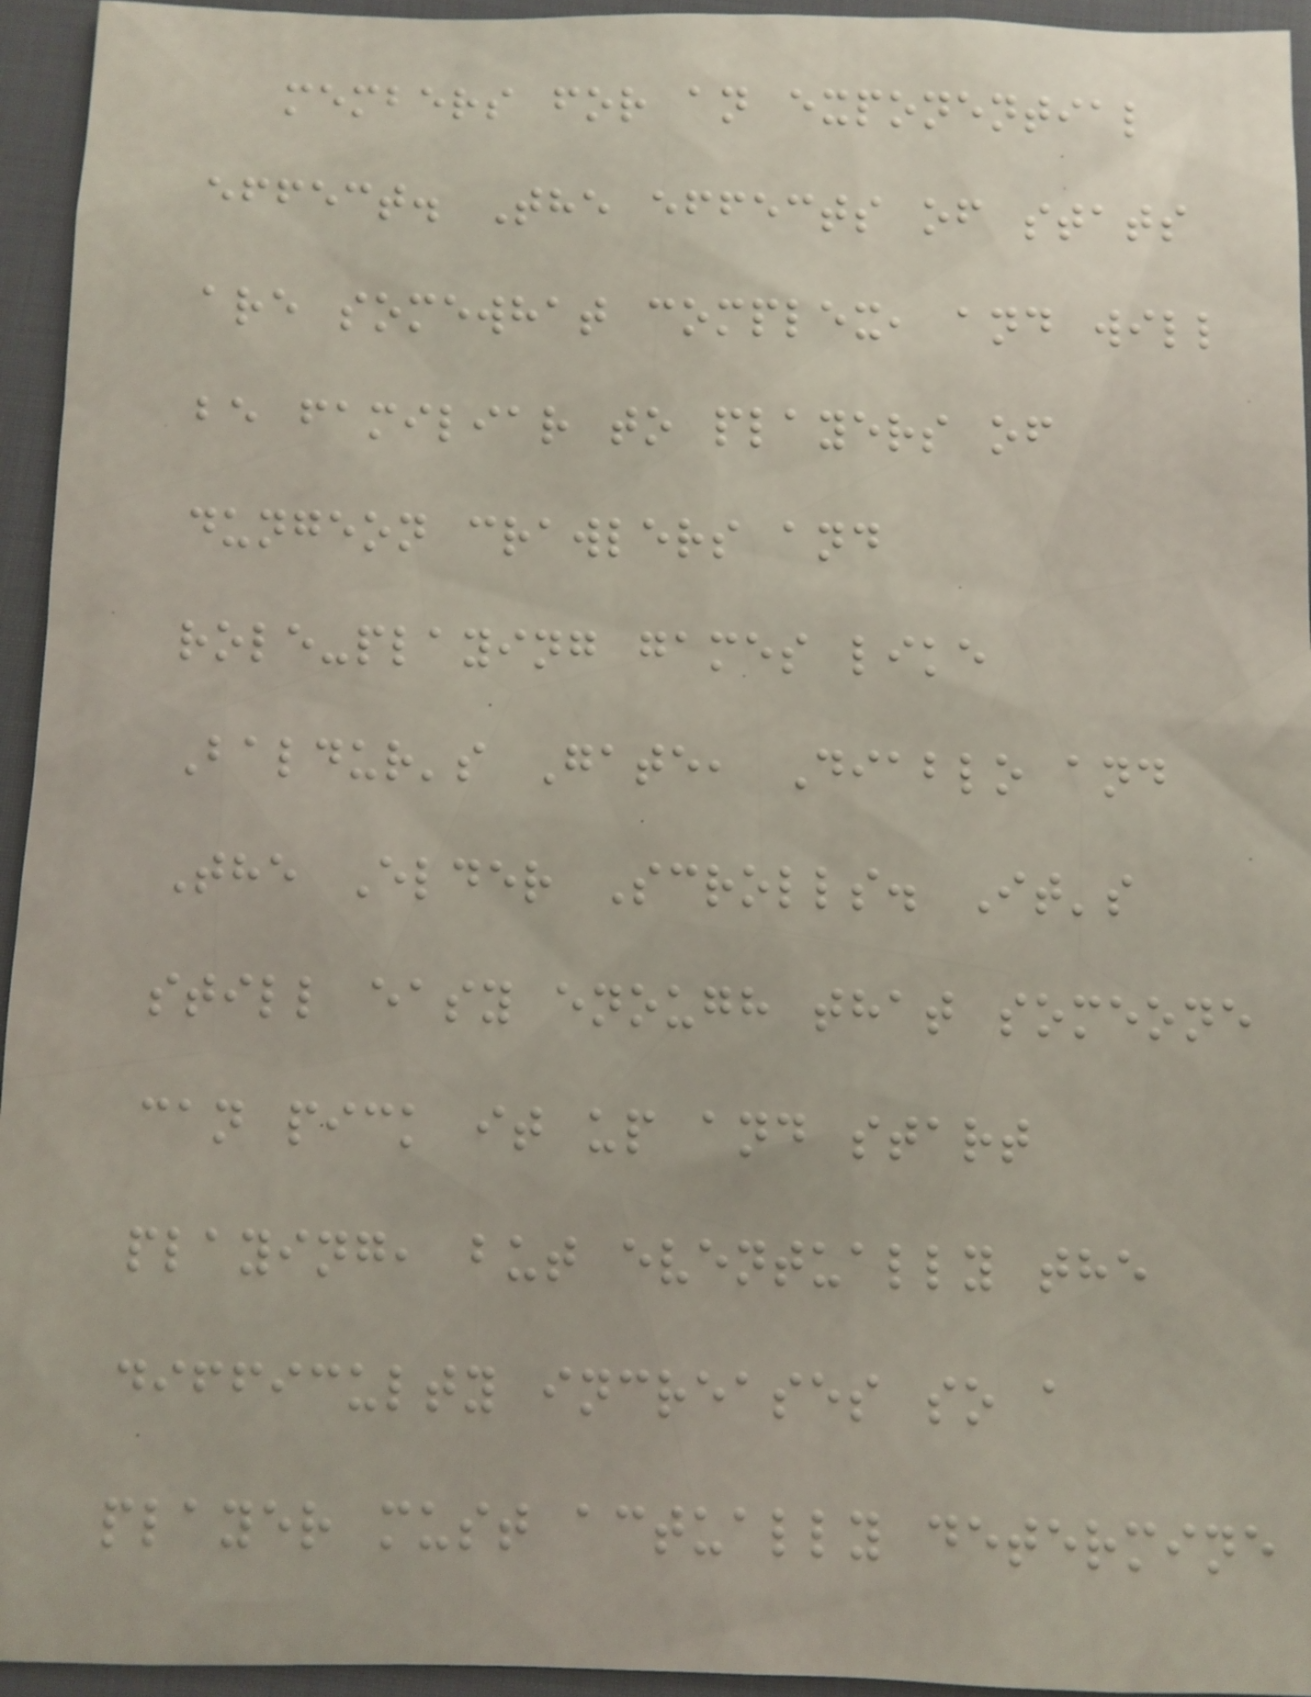members for an exponential
effect. The effects of stats
are somewhat complex, and will
be familiar to players of
dungeon crawlers and
role-playing games like
Baldur's Gate, Diablo and
The Elder Scrolls. It's
still easy enough that someone
can pick it up and start
playing, but eventually the
difficulty increases so a
player must actually determine
